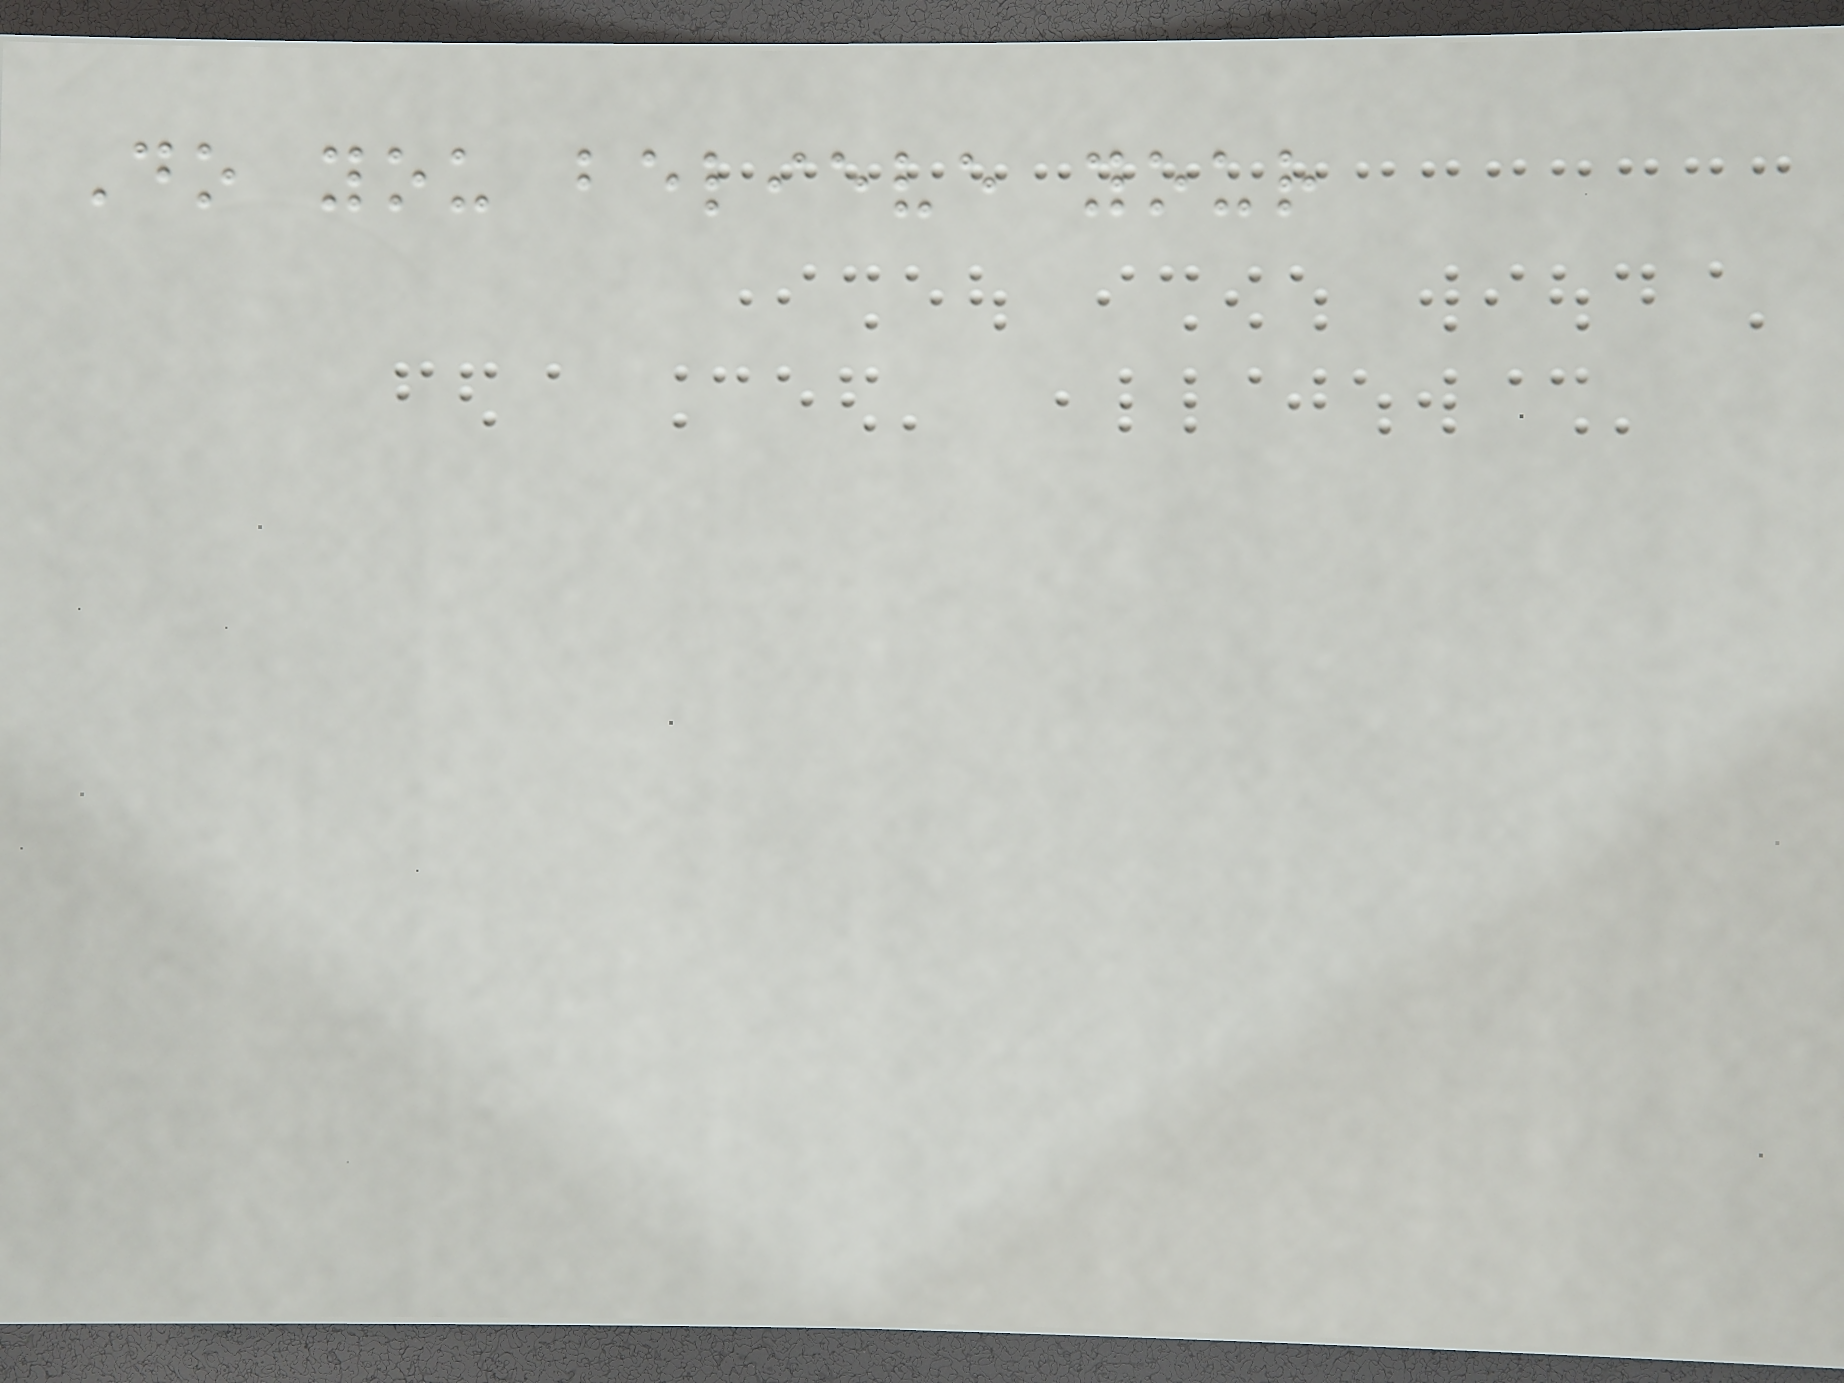Do you believe your
